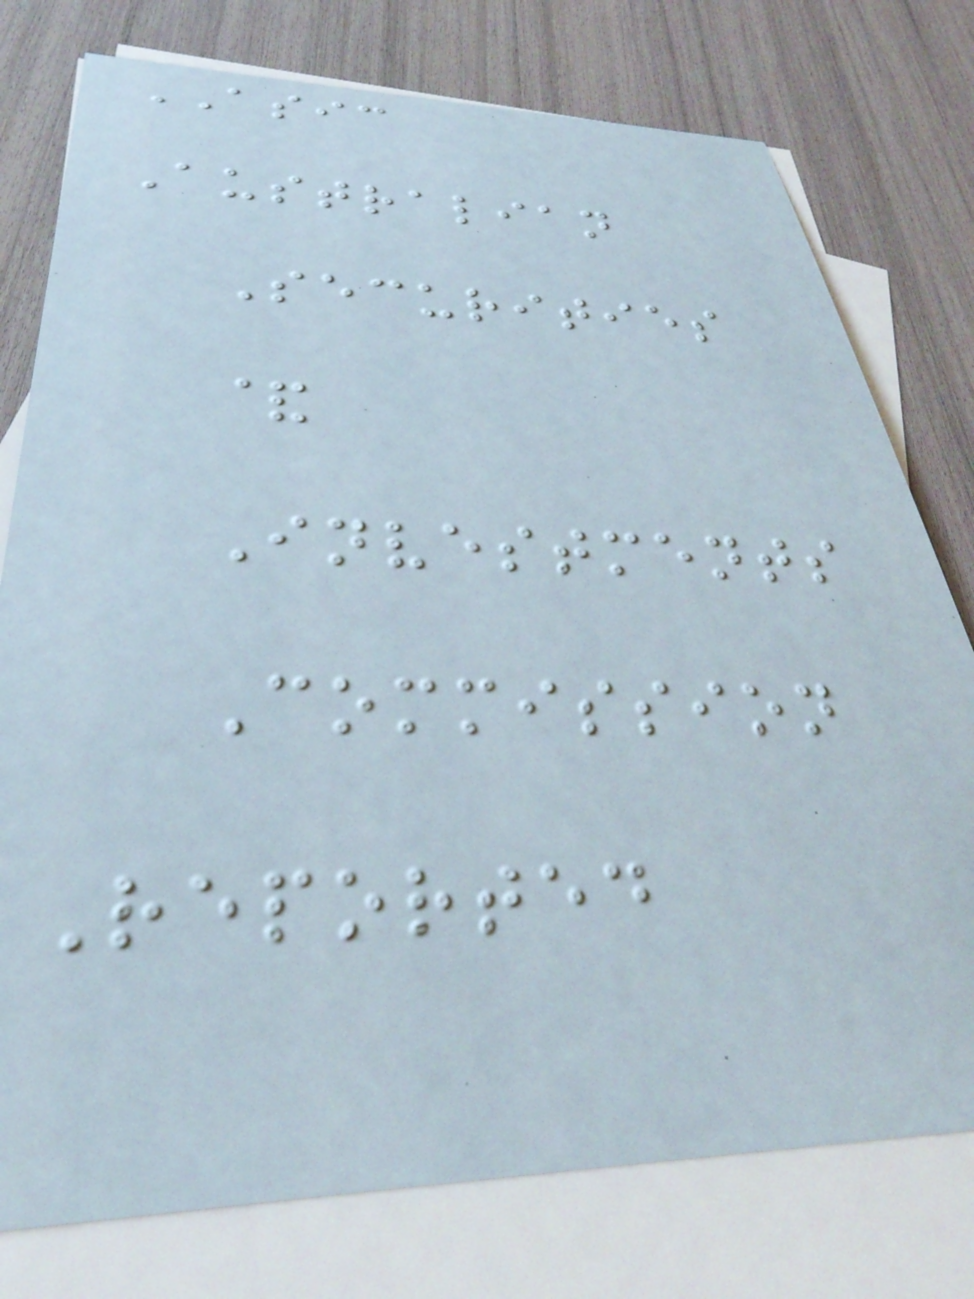ASIC
Australian
Securities
&
Investments
Commission
Reported
